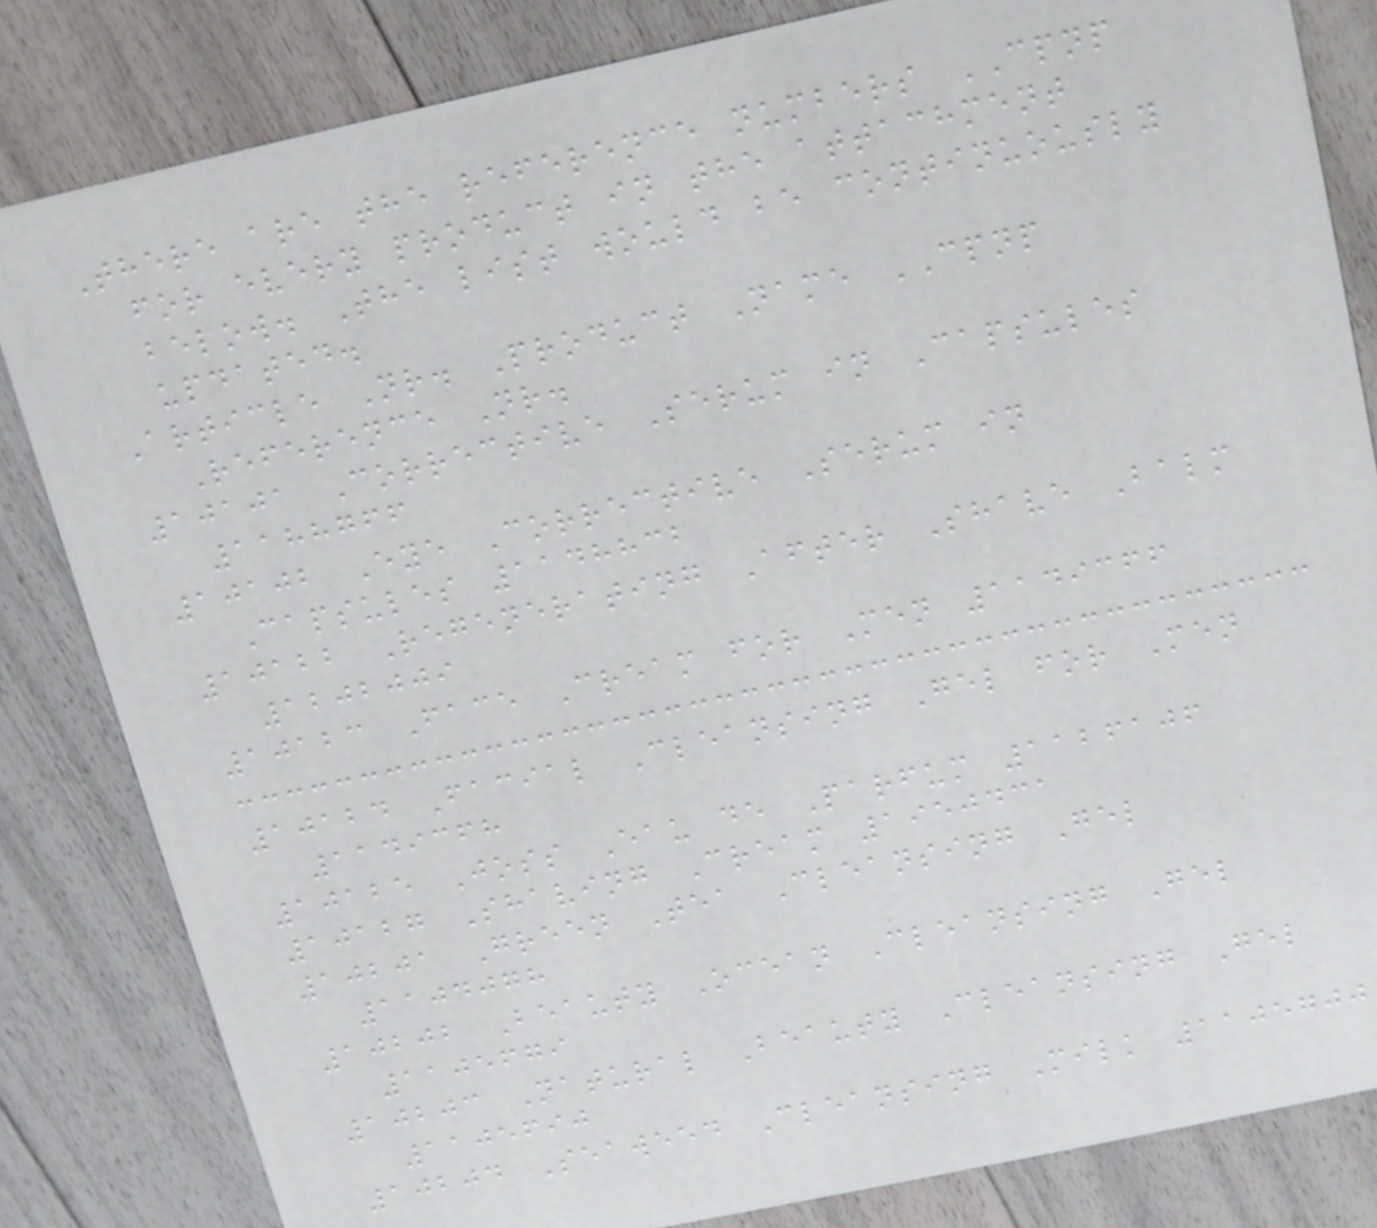There are the reference numbers CPNP
for every product in the attachment
below. The list would be continuously
updated.
Article Nr. Product Name CPNP
Reference Nr.
10101 Corrective Serum in Capsules
1188766
10102 Eye Corrective Serum in
Capsules 1148832
10122 Regenerating After Shave Balm
1202009
10123 Face Cream for Men 1149366
10124 Facial Cleansing Gel for Men
1149368
10125 Joss Eau de Parfum 1126106
10127 Shaving Cream 1950431
10201 Green Tea Cleansing Gel
1104078
10202 Beauty Ocean Cleansing Gel
1105679
10203 Natural Beauty Cleansing Gel
1105690
10204 Seaweed Cleansing Milk 1105700
